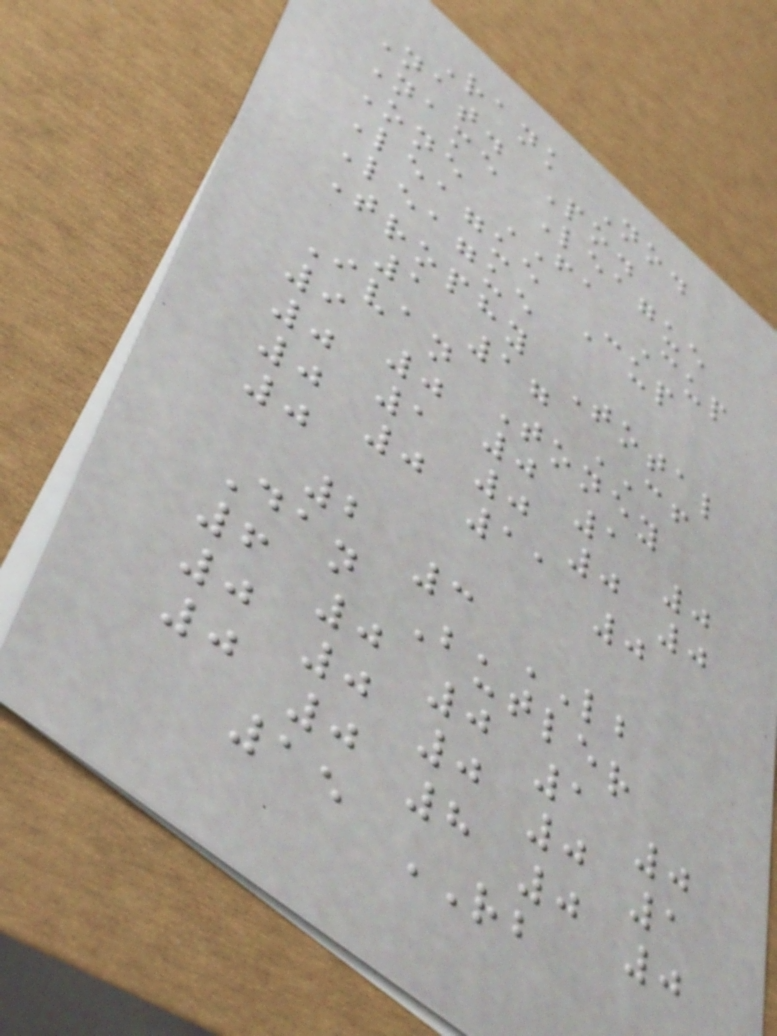Rank No.
Nat. Po.
Name League
One FA Cup
League Cup
League
Trophy Total
1 17 CF
Ivan Toney
9 0 0 1 0
0 1 0 0 0
0 0 11 0
0
2 3 LB
Dan Butler
6 0 0 1 0
0 0 0 0 1
0 0 8 0 0
15 RB
